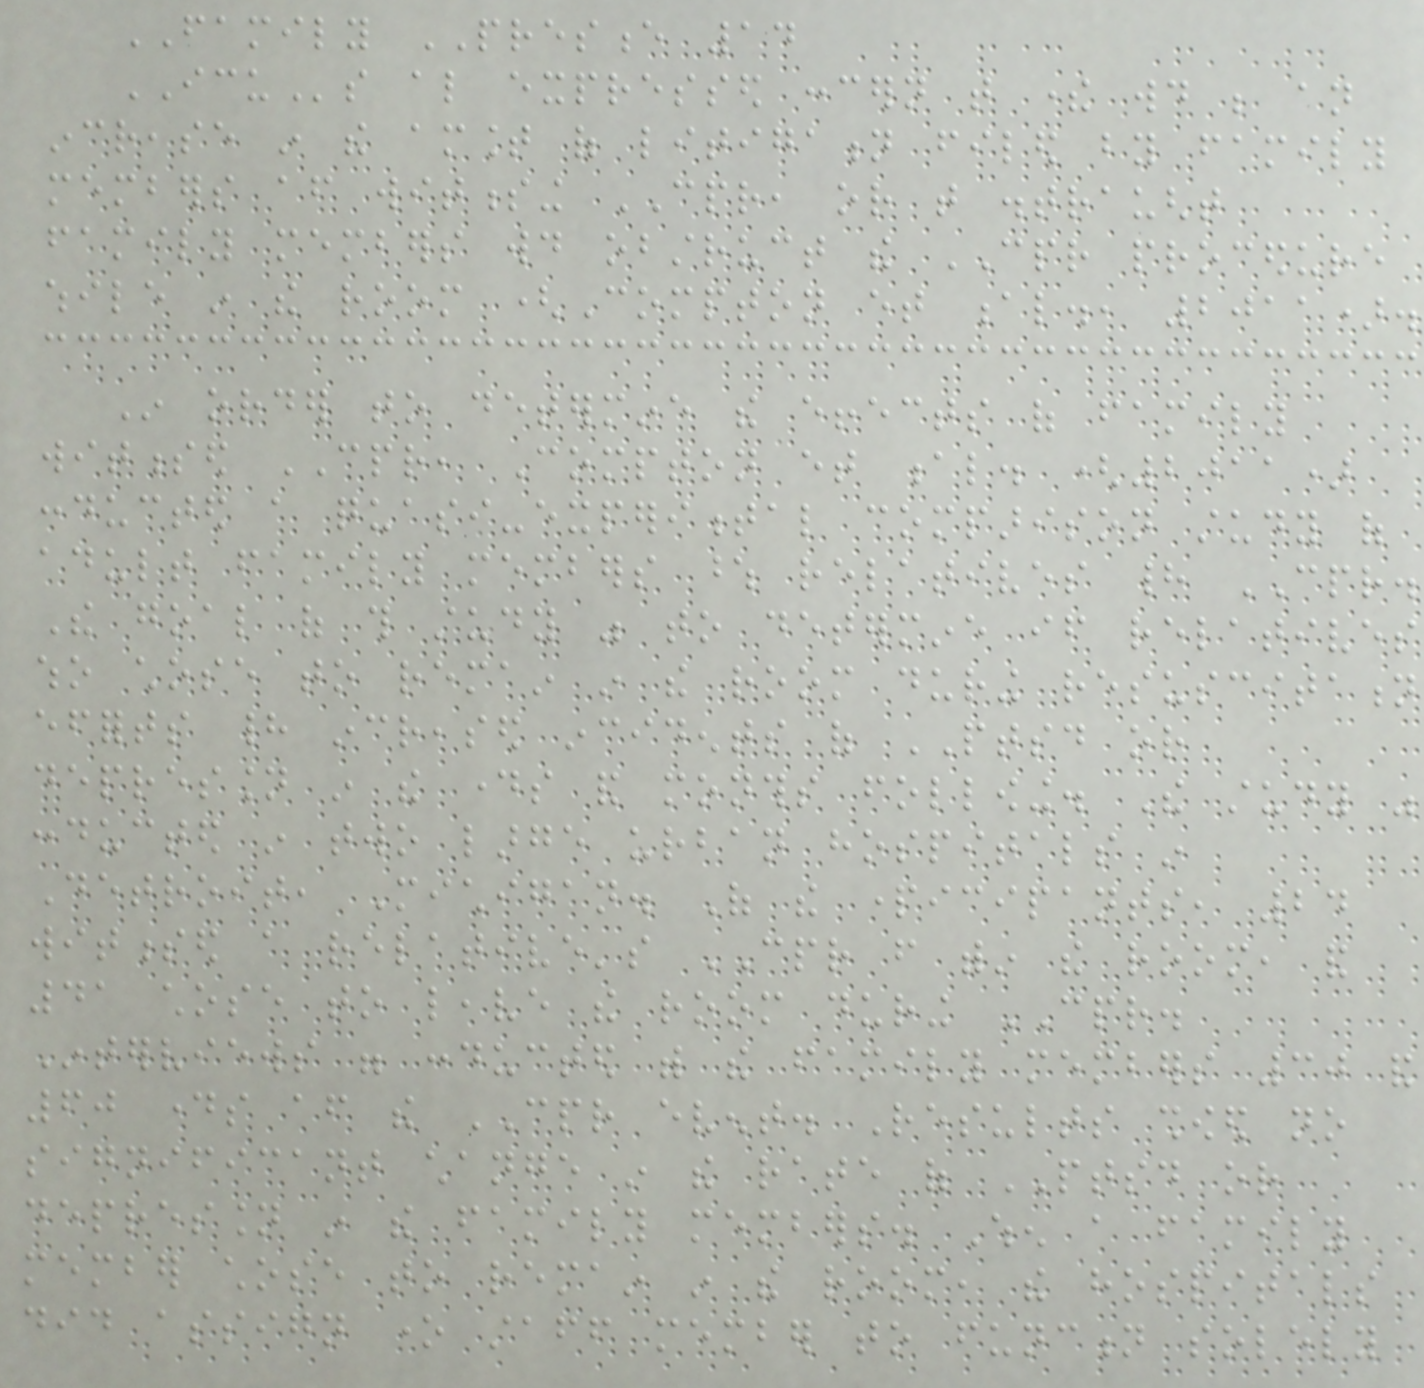FAMILY PRESENCE 14
ICUs also expressed concern that there would be an
increase in the amount of litigation filed by family
members after witnessing CPR, or that distraught
family members would obstruct the CPR procedure
while in the room (Compton et al., 2011).
In order to determine the effects of family
witnessed CPR, Compton et al. (2011)
conducted a quasi-experimental comparison study of
adult family members whose relatives had CPR.
The goal of this study was to determine if relatives
who chose to remain in the room during resuscitation
efforts had increased incidents of PTSD or
depression in the days and months following. The study was
conducted in two large urban hospitals in
Detroit, Michigan. Of the participants, 24
witnessed a relative's CPR from within the room, and
41 chose to leave the room during CPR.
Interviews were conducted with the family members 30 and
60 days after the CPR event. Results showed no
significant change in the rate of PTSD or
depression in the family members. When a family
member chose to remain in the room, the hospitals
did assign one staff member to function solely
